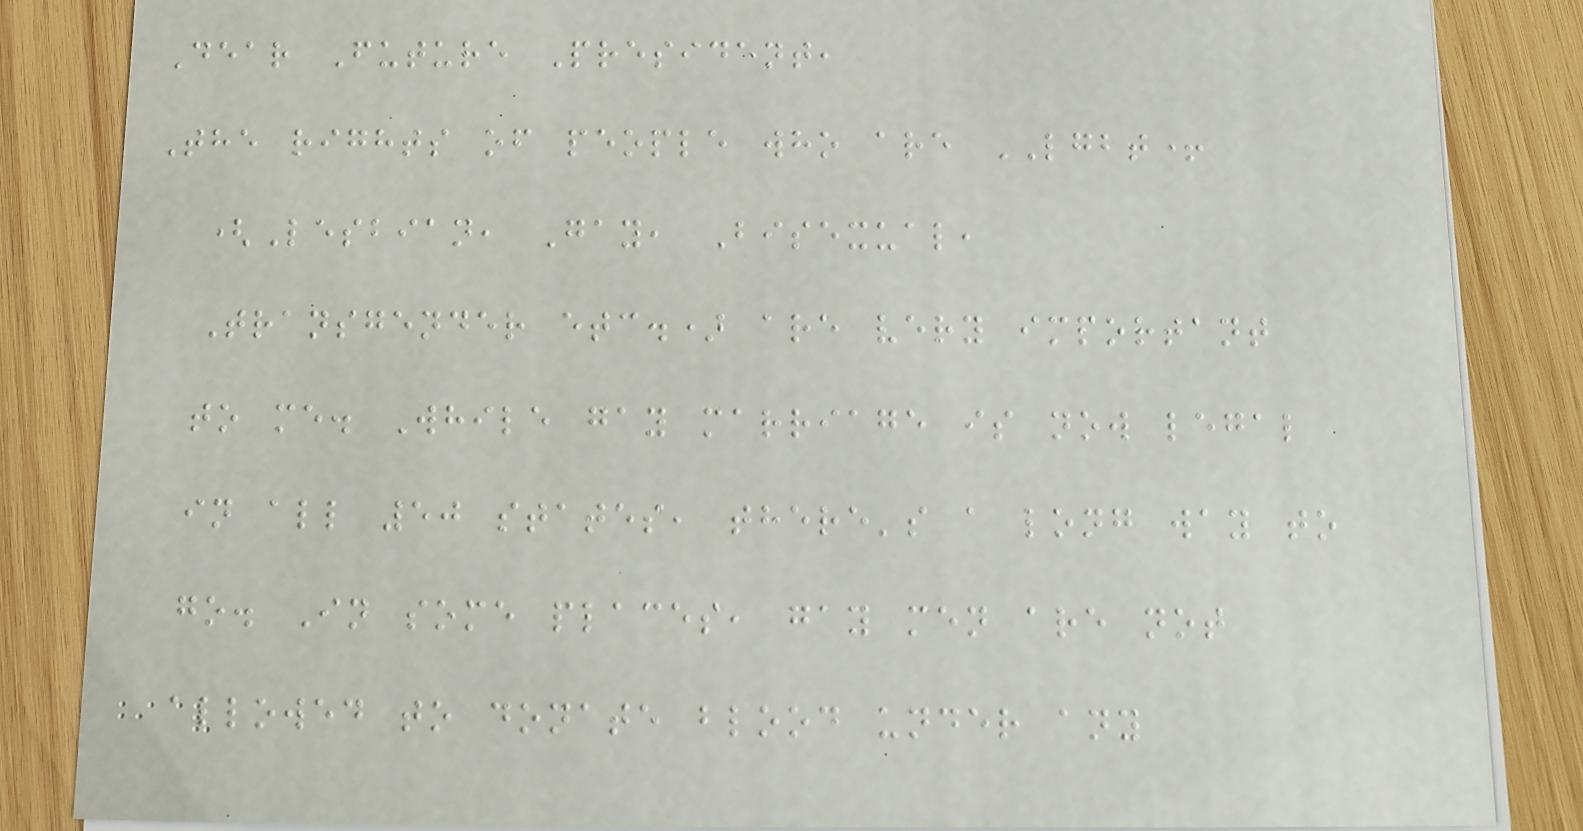Dear Future President,
The rights of people who are LGBT+
(Lesbian, Gay, Bisexual,
Transgender etc.) are very important
to me. While gay marriage is now legal
in all 50 states, there's a long way to
go. In some places, gay men are not
allowed to donate blood under any
